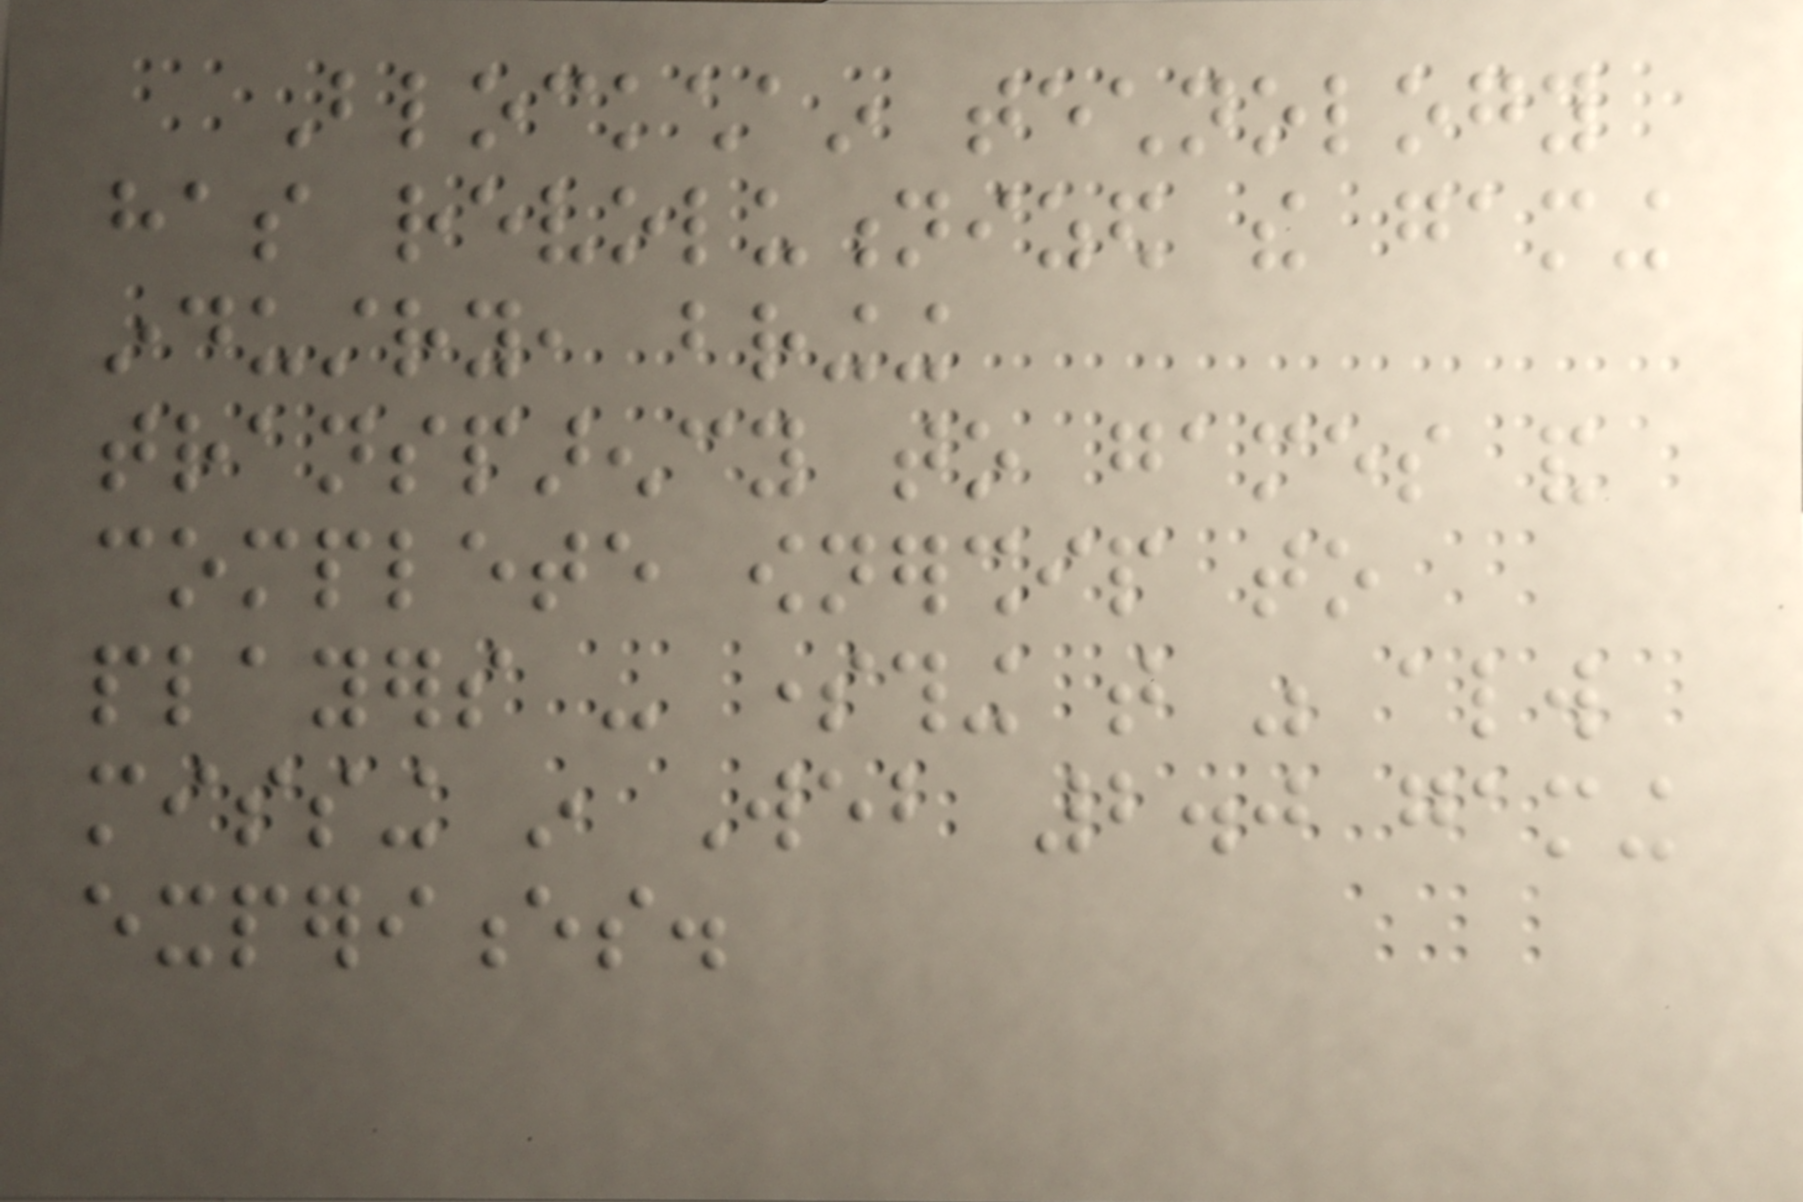Blockchain technology
has revolutionized the gaming
industry, bringing
transparency to games and
complete ownership to
players - something that was always
missing in Web 2.0 gaming
experiences.
